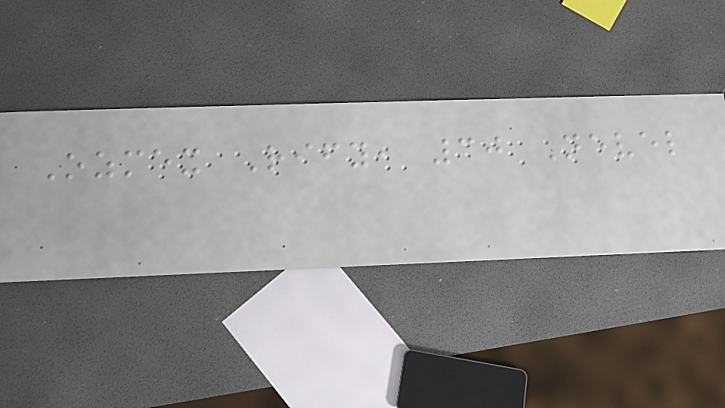Ozmex Rify, 30 Nevel
